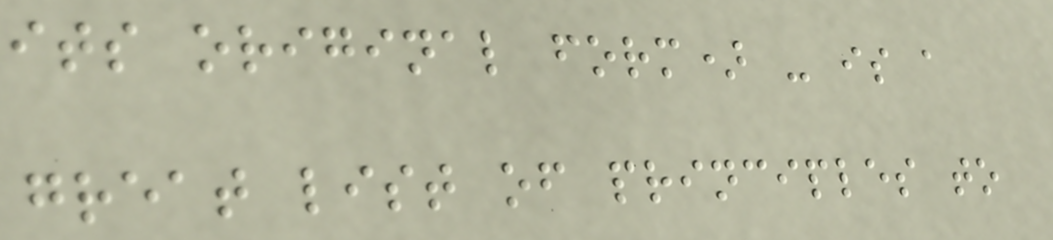its original form) - is a
great list of principles to
